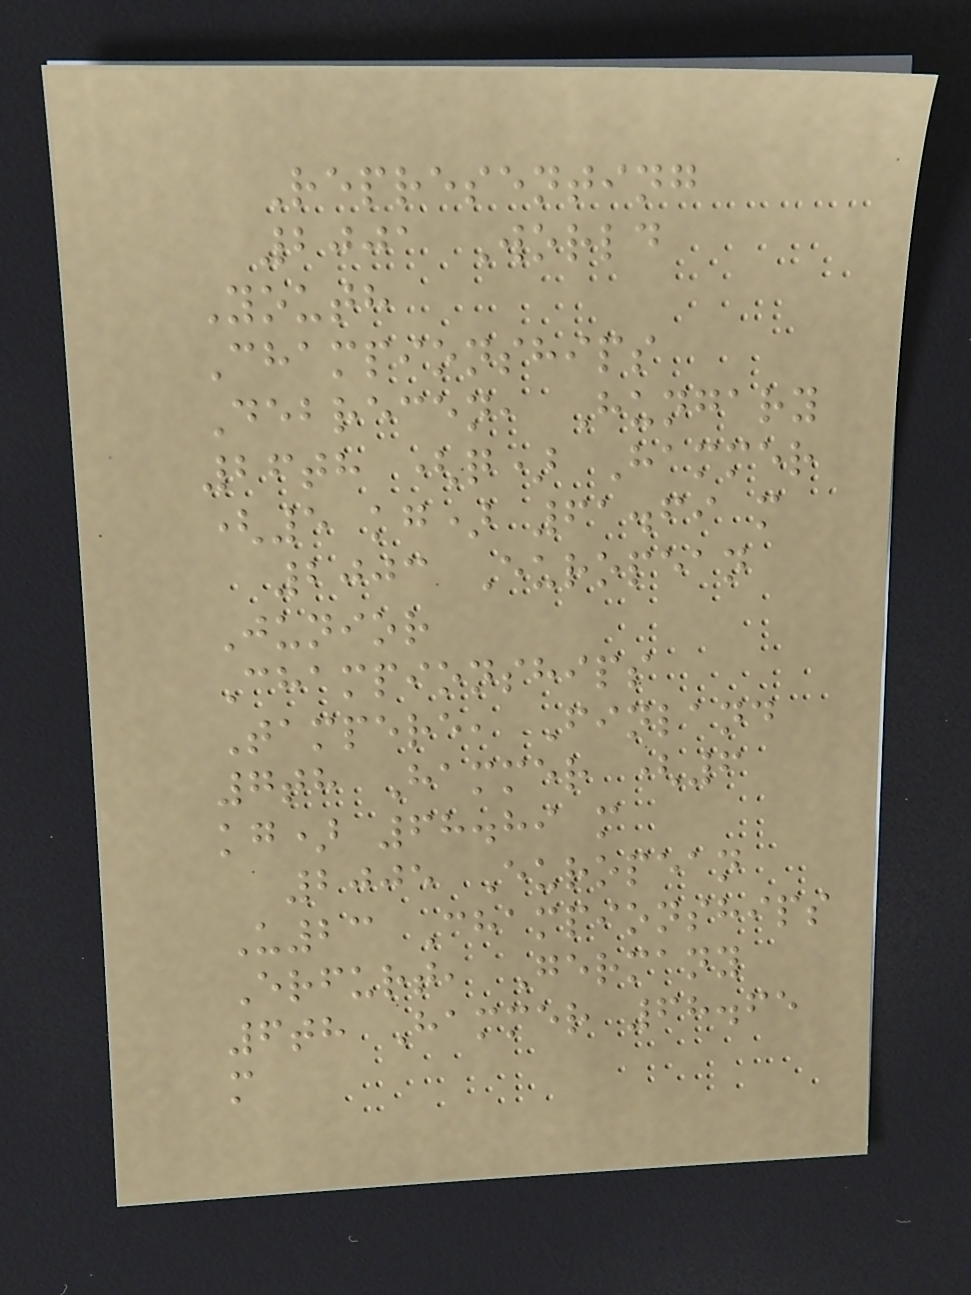Representing
2001 World
Youth
Championships
Debrecen, Hungary
26th (q) Hammer
(5 kg) 61.69 m
2003 European
Junior
Championships
Tampere, Finland
7th Hammer (6
kg) 68.89 m
2005 European
U23 Championships
Erfurt, Germany
6th Hammer 68.65
m
